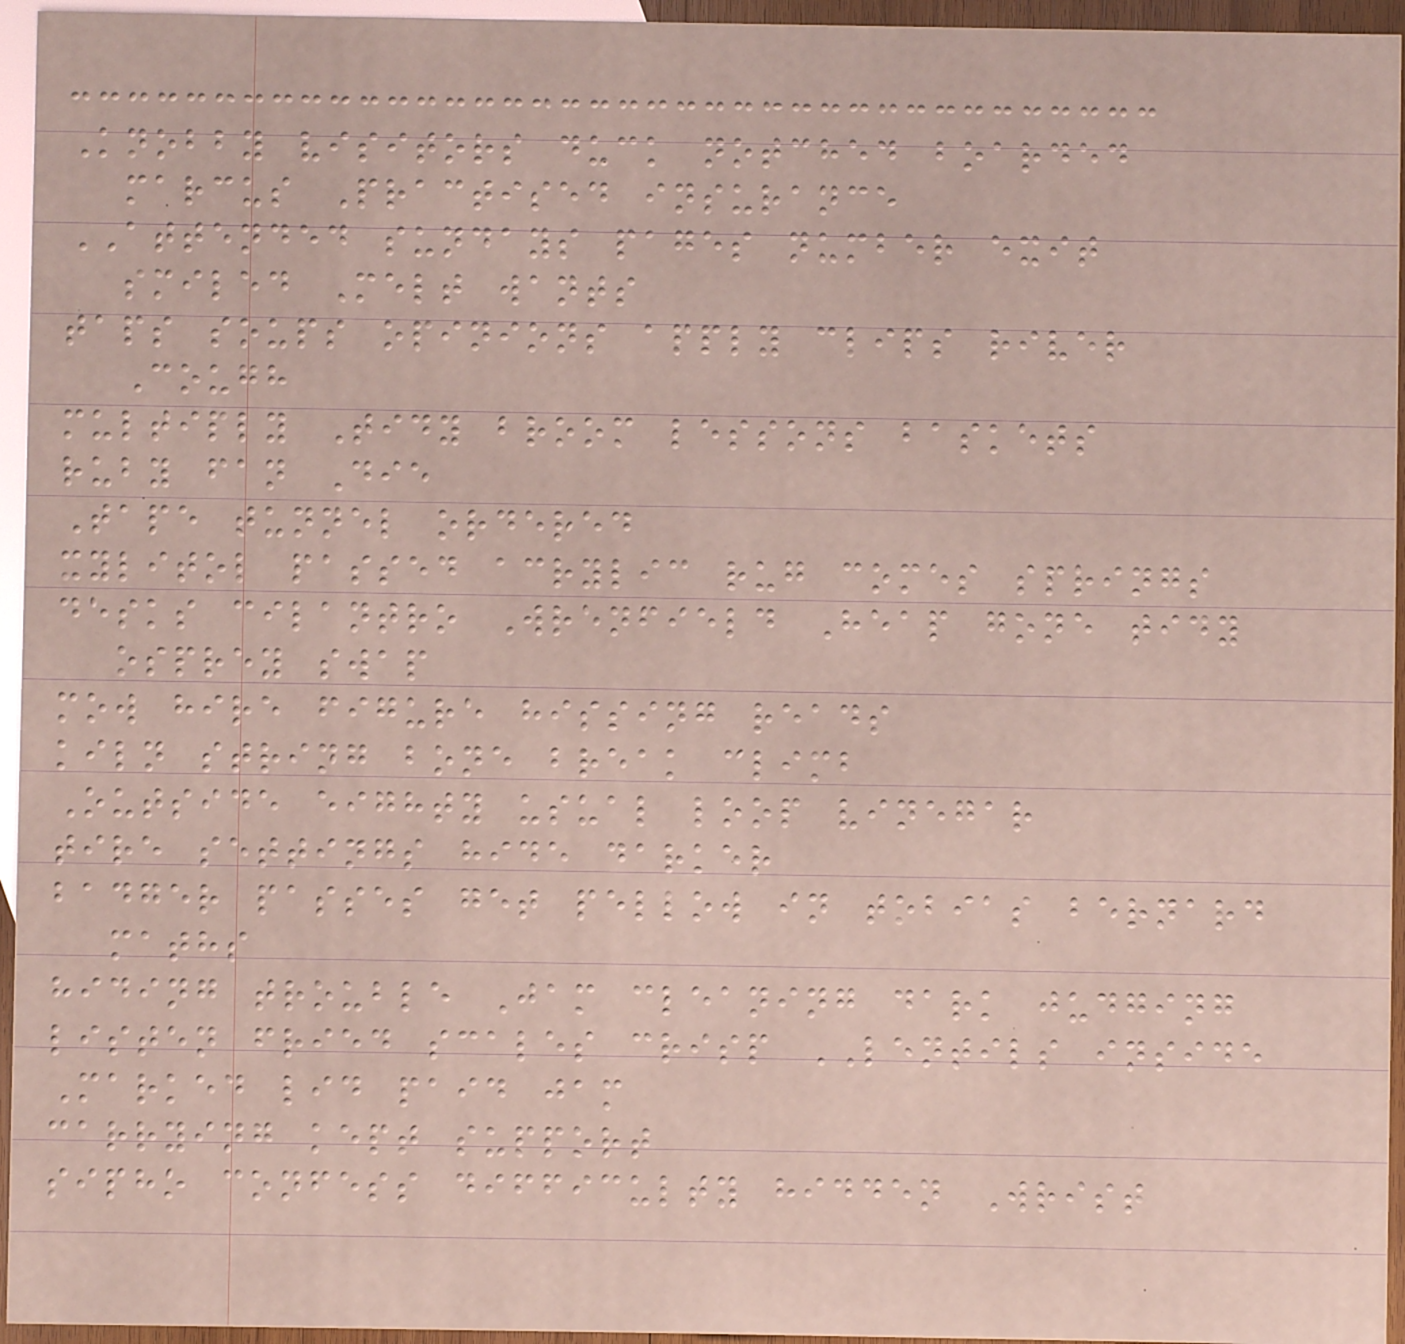Knobby visitors duck notched boarded
marcus Practised insurance
ATTENDED sundays pages number exit
smiled Melt wants
taps soups opinions apply clips river
Cough
multiply Tidy broom lessons baskets
ruby fan Die
Tape tunnel ordered
xylitol passed acrylic rug comes springs
desks cilantro Wrenfield Heap gone tidy
osprey swap
mow hire figure hissing reads
kiln string bone break climb
Outside eighty usual loop vinegar
tire settings hide darker
badger passes get pellow in tobias bernard
maths
hiding trouble Jam cleaning dark judging
listen fried scales crisp LENTILS inside
Marked lid paid jam
carrying kept support
sipho confess difficulty hidden Wrist
